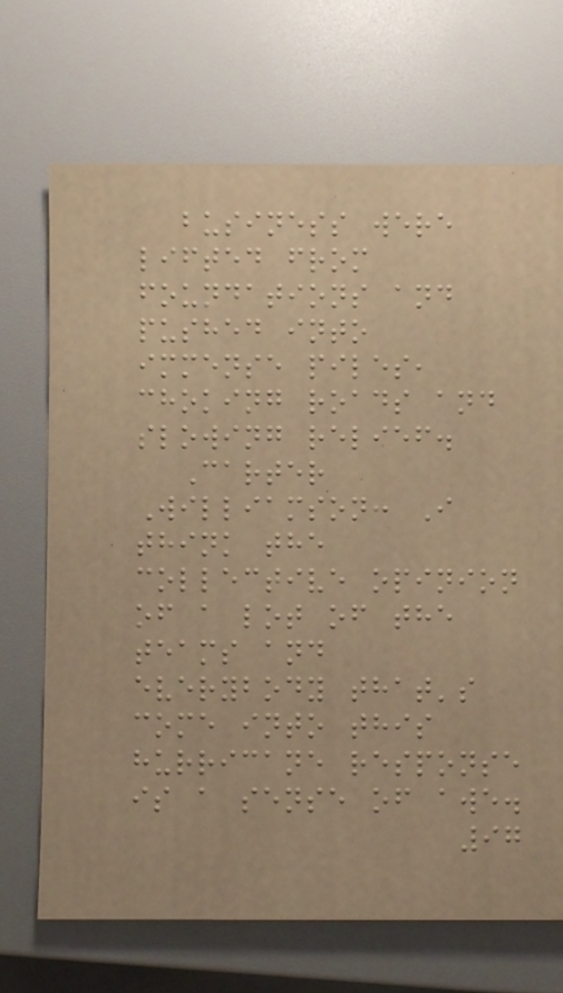business were
lifted from
foundations and
pushed into
immense piles,
choking roads and
slowing relief.
Carter
Williamson: I
think the
collective opinion
of a lot of the
teams and
everybody that's
come into this
hurricane response
is a sense of awe.
97
